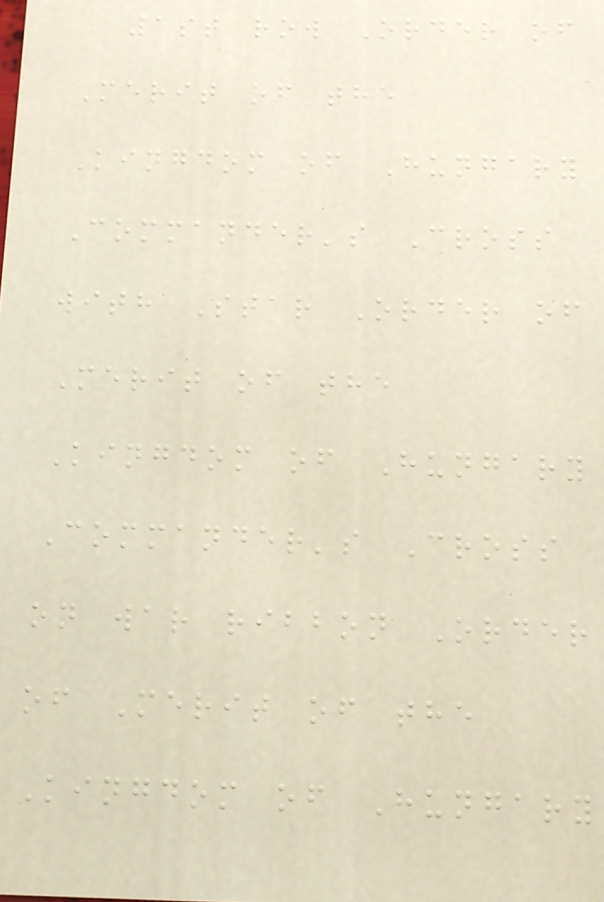1st row Order of
Merit of the
Kingdom of Hungary
Commander's Cross
with Star Order of
Merit of the
Kingdom of Hungary
Commander's Cross
on war ribbon Order
of Merit of the
Kingdom of Hungary
